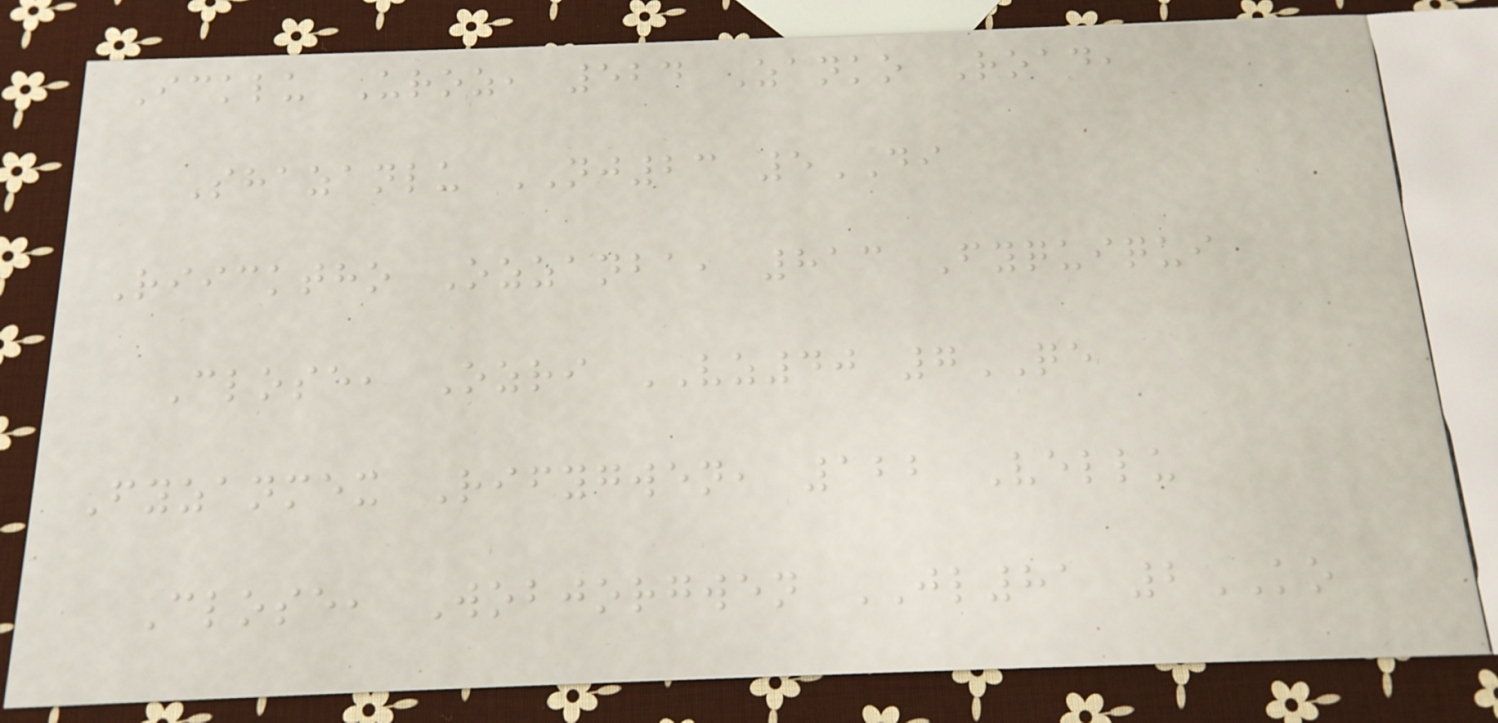Icklu Uroz, 524 Zanko Road,
Shazanlu NJ23 5DI
Riicktho Ozzanba, 813 Fyquiqui
Close, Ozri VZ40 7QE
Fyzanmex Rifygwen, 122 Vellu
Close, Wobjorgwen JL81 2KO
